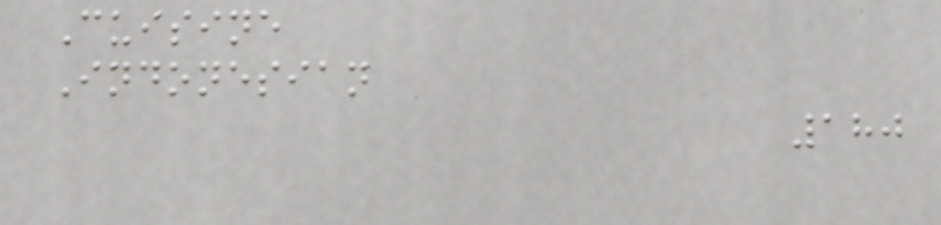Cuisine
Indonesian
180
